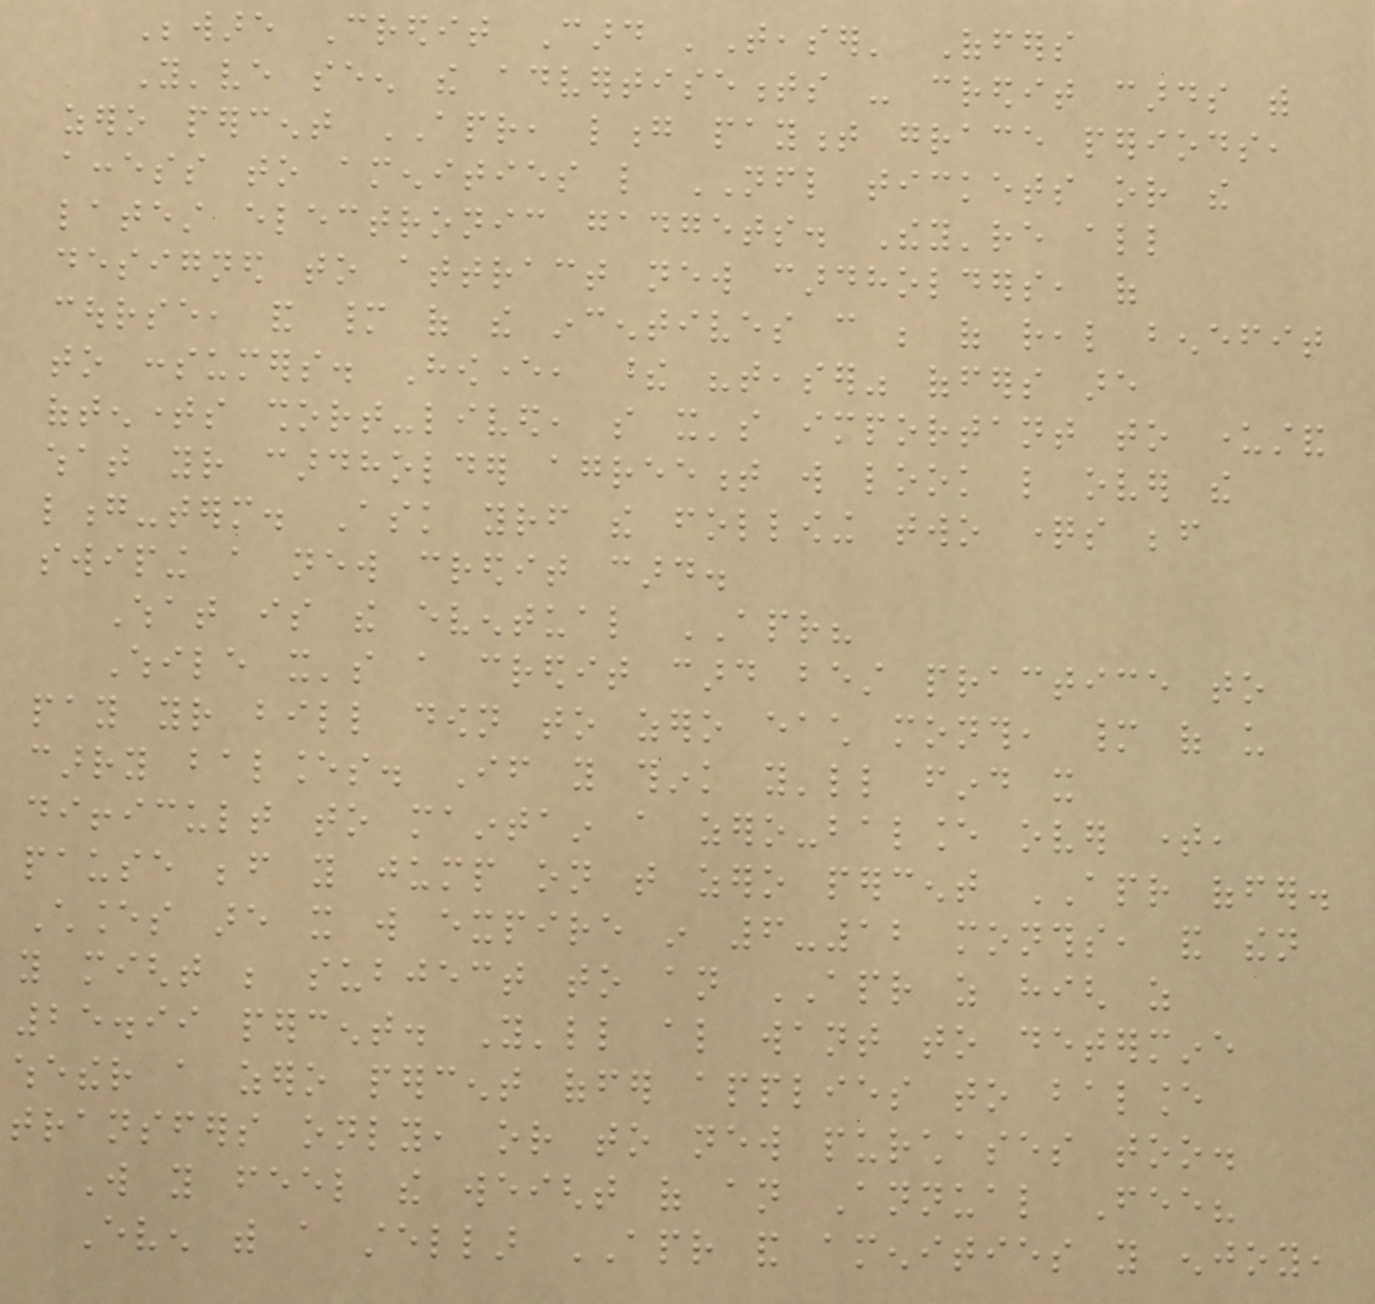Beware Credit Card 'Teaser' Offers
You've seen the advertisements - credit cards with
zero percent APR, long payment grace periods,
access to amenities like NFL tickets or the
latest electronic gadgets. They're all
designed to attract new cardholders, of
course, and many of the incentives can be of real benefit
to consumers. However, these "teaser" offers are
oftentimes short-lived, so it's important to understand
what your cardholder agreement will look like over the
long-term. Ask yourself the following two questions before
swiping a new credit card.
What is the eventual APR?
While it's a credit card best practice to
pay your bill down to zero each month, many of us
carry balances. If you think you'll find it
difficult to maintain a zero-balance over time,
pause before you jump on that zero percent APR offer.
Chances are it will expire in 6-12 months, and then
you might be subject to an APR as high as
25.99 percent. You'll also want to determine
whether a zero percent offer applies to balance
transfers only, or to new purchases too.
Will you feel the weight of an Annual Fee?
Even with a stellar APR and amenities you enjoy,
